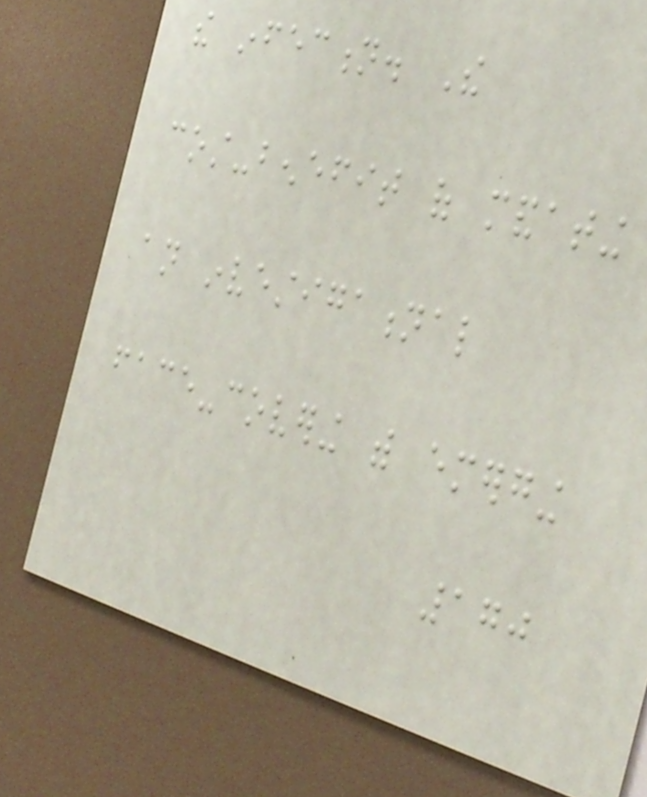the infection. The
cost-benefit of mandating
an investigational
face-covering with emerging
170
